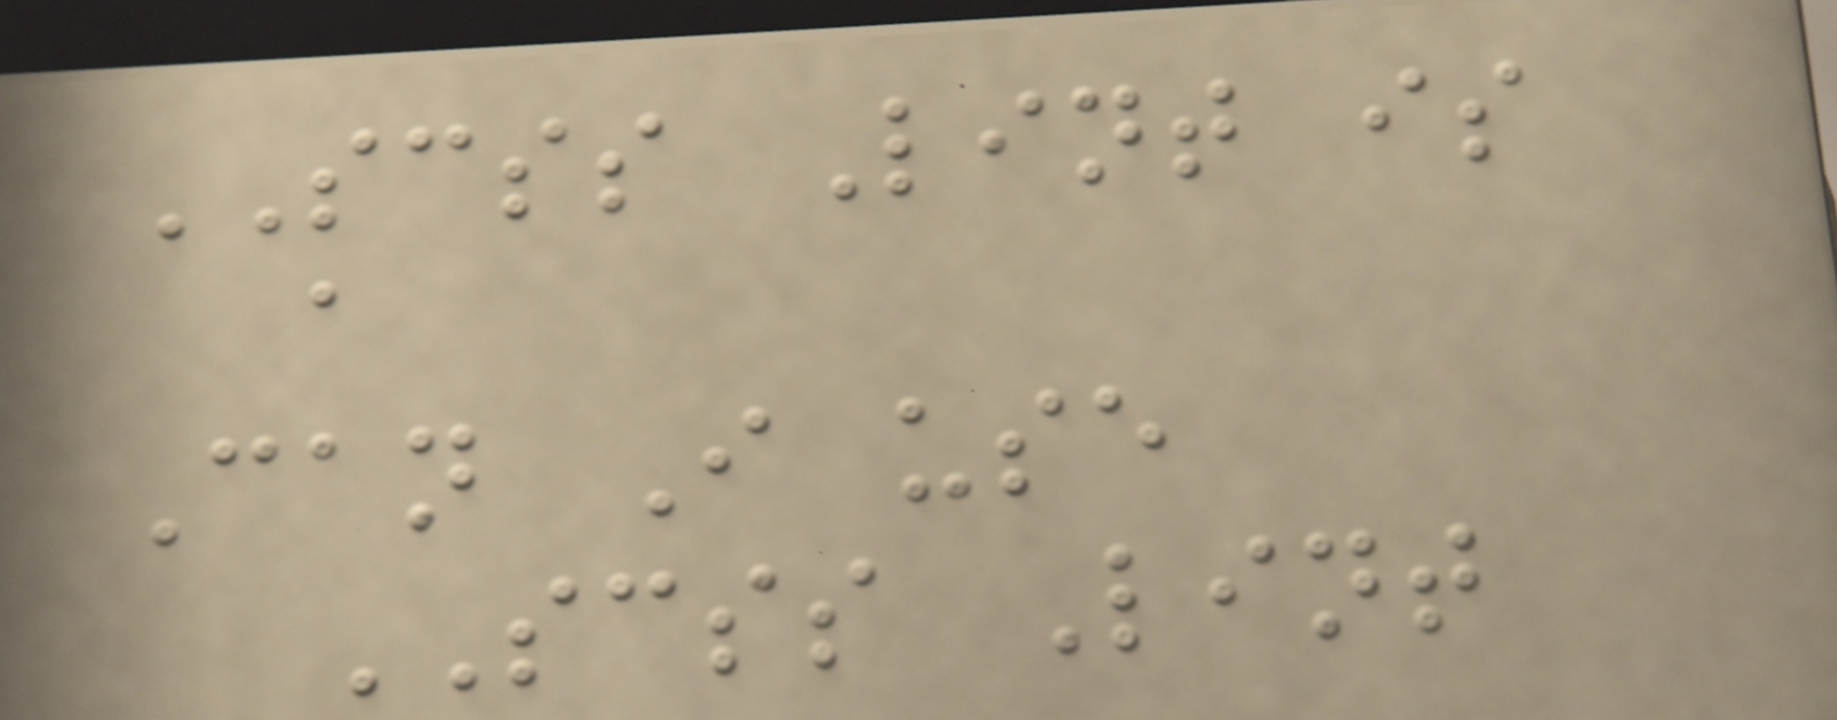SCSS Lint is
a
Can I use
SCSS Lint
